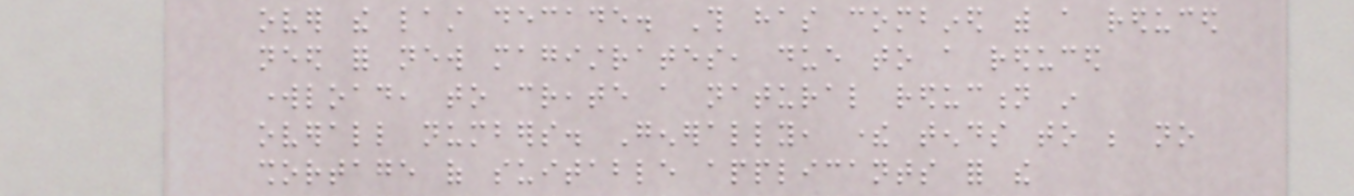over the last decade. This has combined with a reduced
need for new magistrates, due to a reduced
workload, to create a natural reduction in
overall numbers. Generally, there tends to be no
shortage of suitable applicants for the
